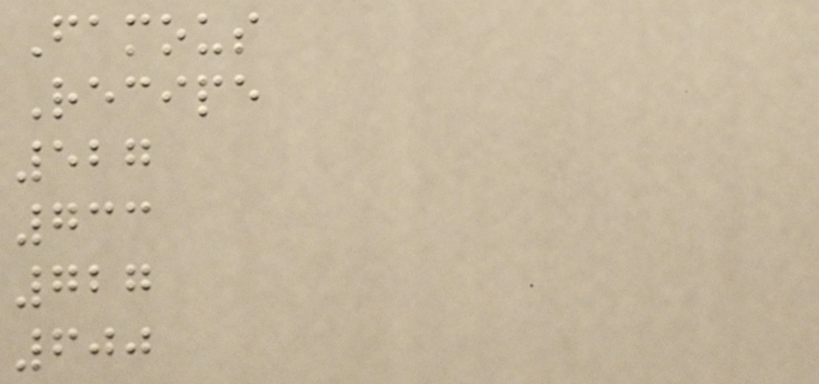Famous
Recipe
527
733
727
600
